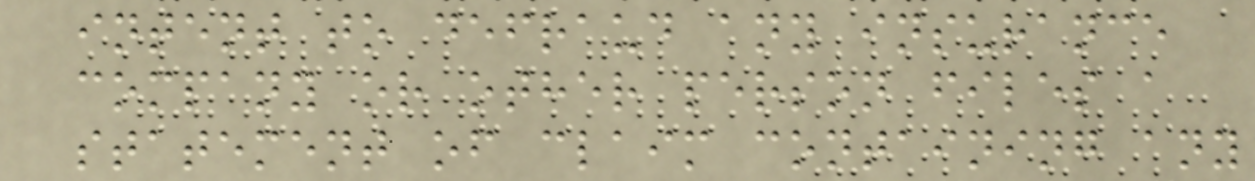intent to defraud any insurance
company or other person files a
statement of claim containing any
